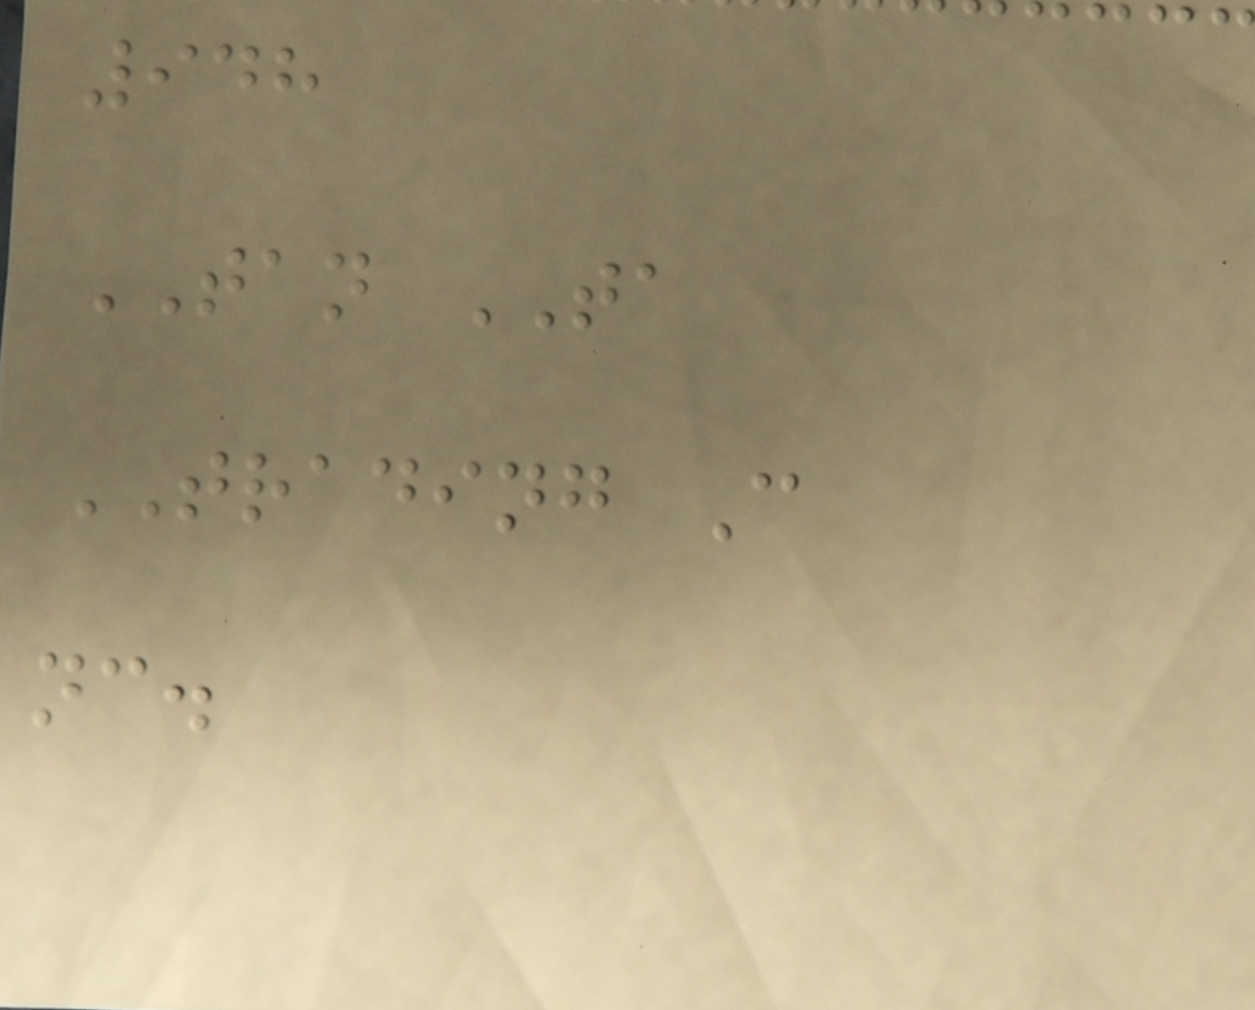948
TAN TA
TRADING C
nc.
